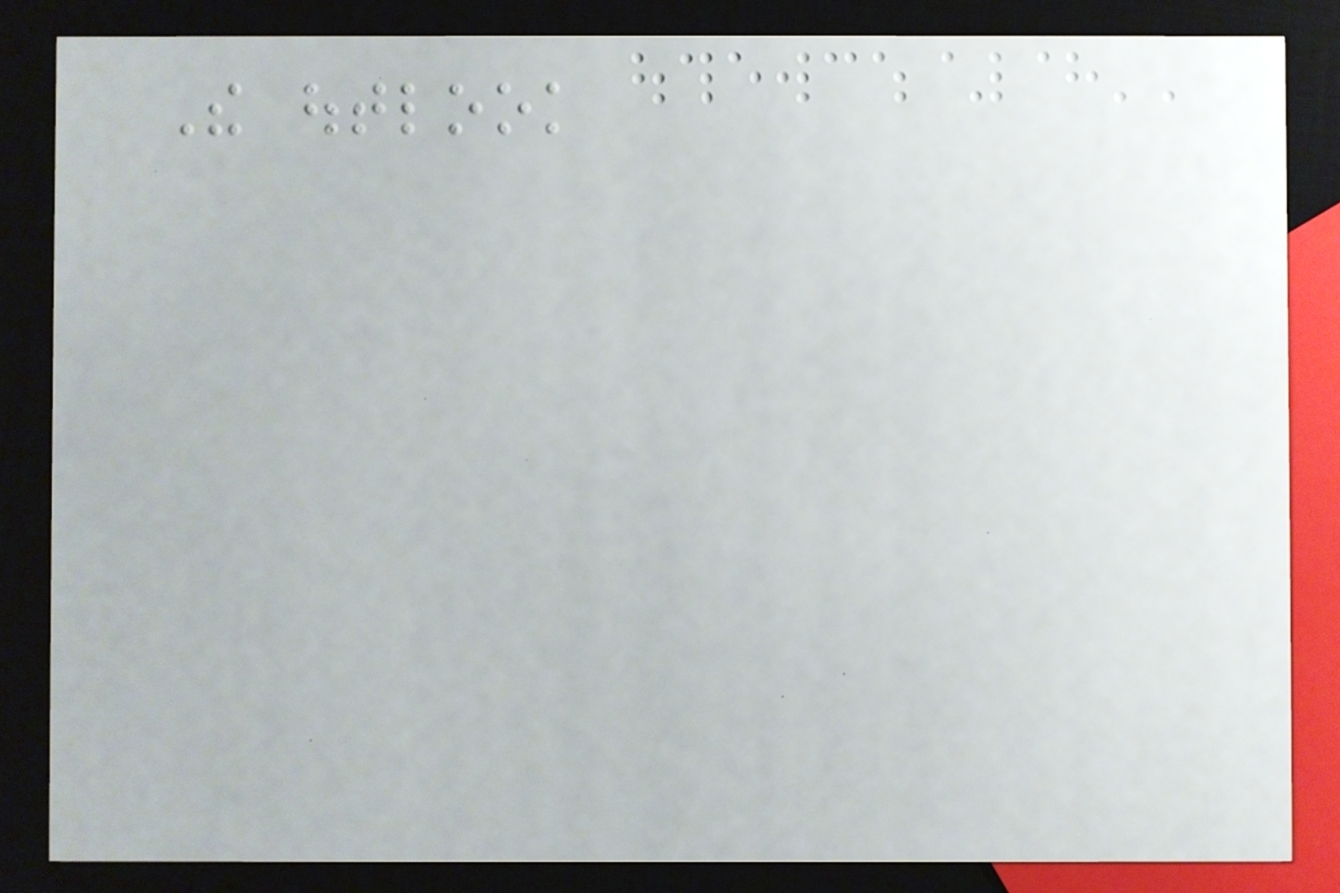The outlook
